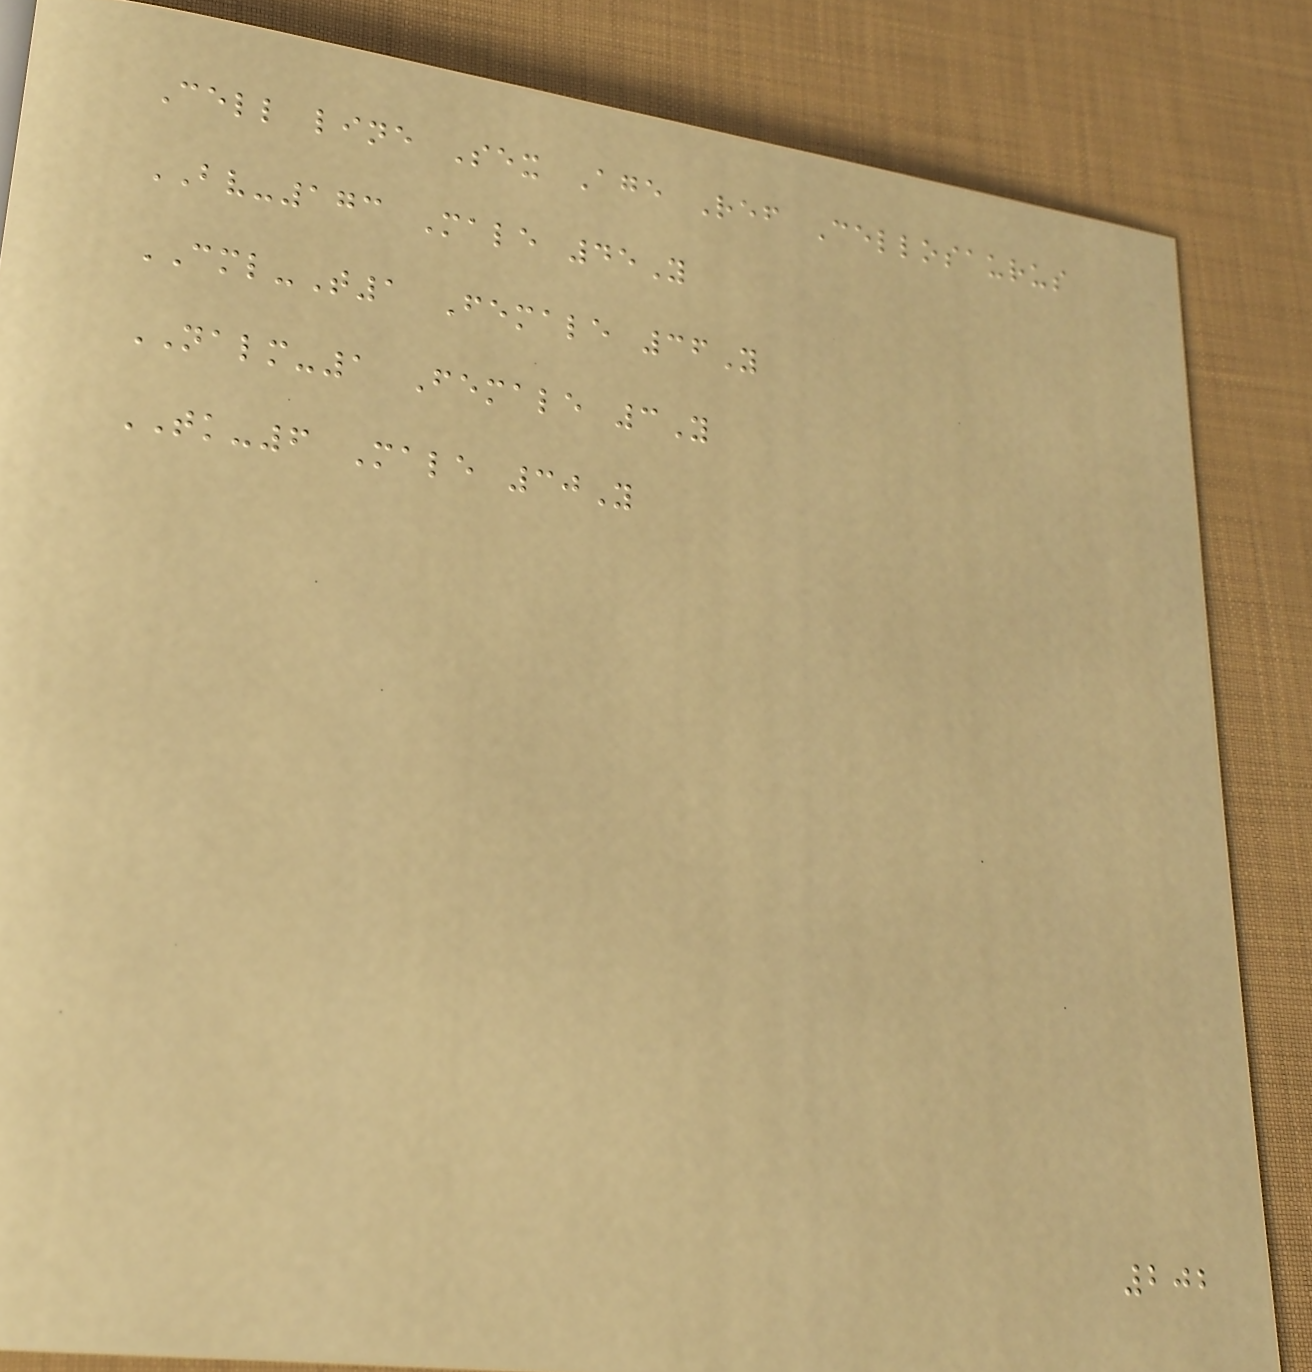Cell line Sex Age Ref Cellosaurus
BV-173 Male 45Y
CML-T1 Female 36Y
NALM-1 Female 3Y
TK-6 Male 30Y
202
